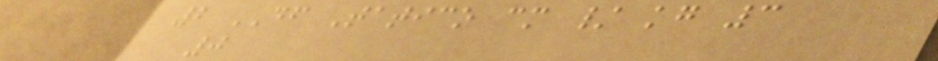2 DF Tatico cm / kg 3
0
